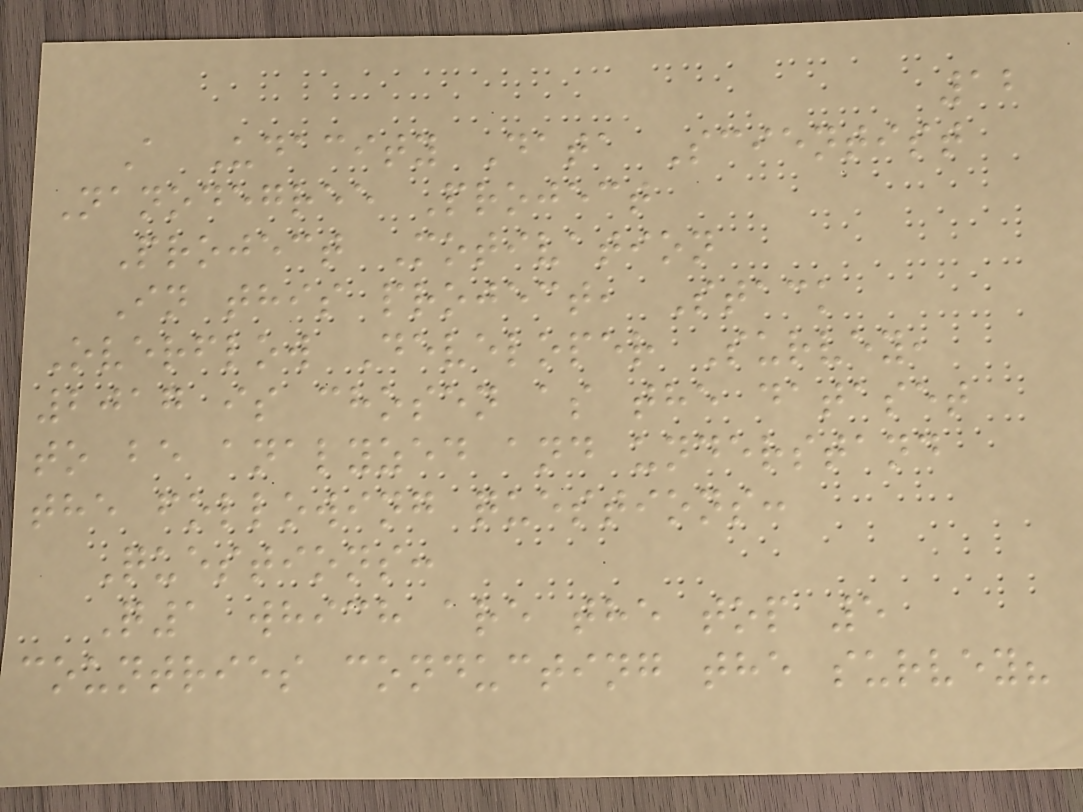12
A Udacity Data Scientist
Nanodegree Project
Project Motivation
In this project, Stack
Overflow Developer Survey,
2017 is chosen as the dataset
to be analyzed and understand
the following questions:
Questions:
Q1 which are the top 5
countries conducting the survey?
